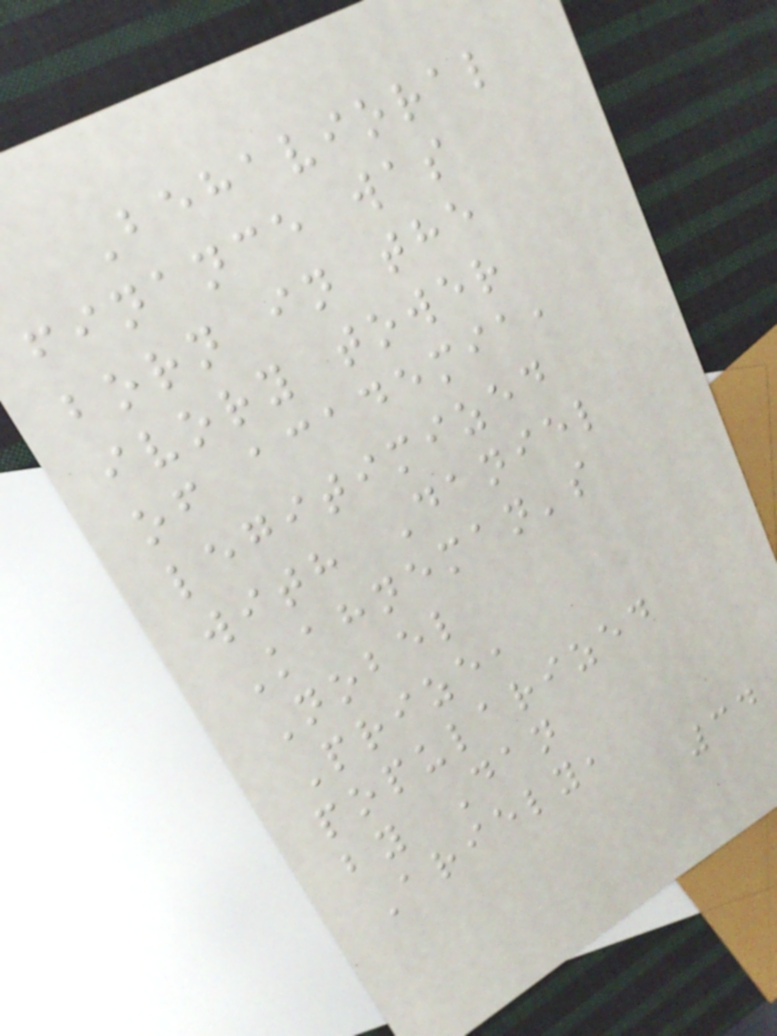Behavioral
finance was
born in the
ivory tower
of academia,
legitimized
with Daniel
Kahneman's
Nobel
Prize,
popularized
by Dan
Ariely,
34
